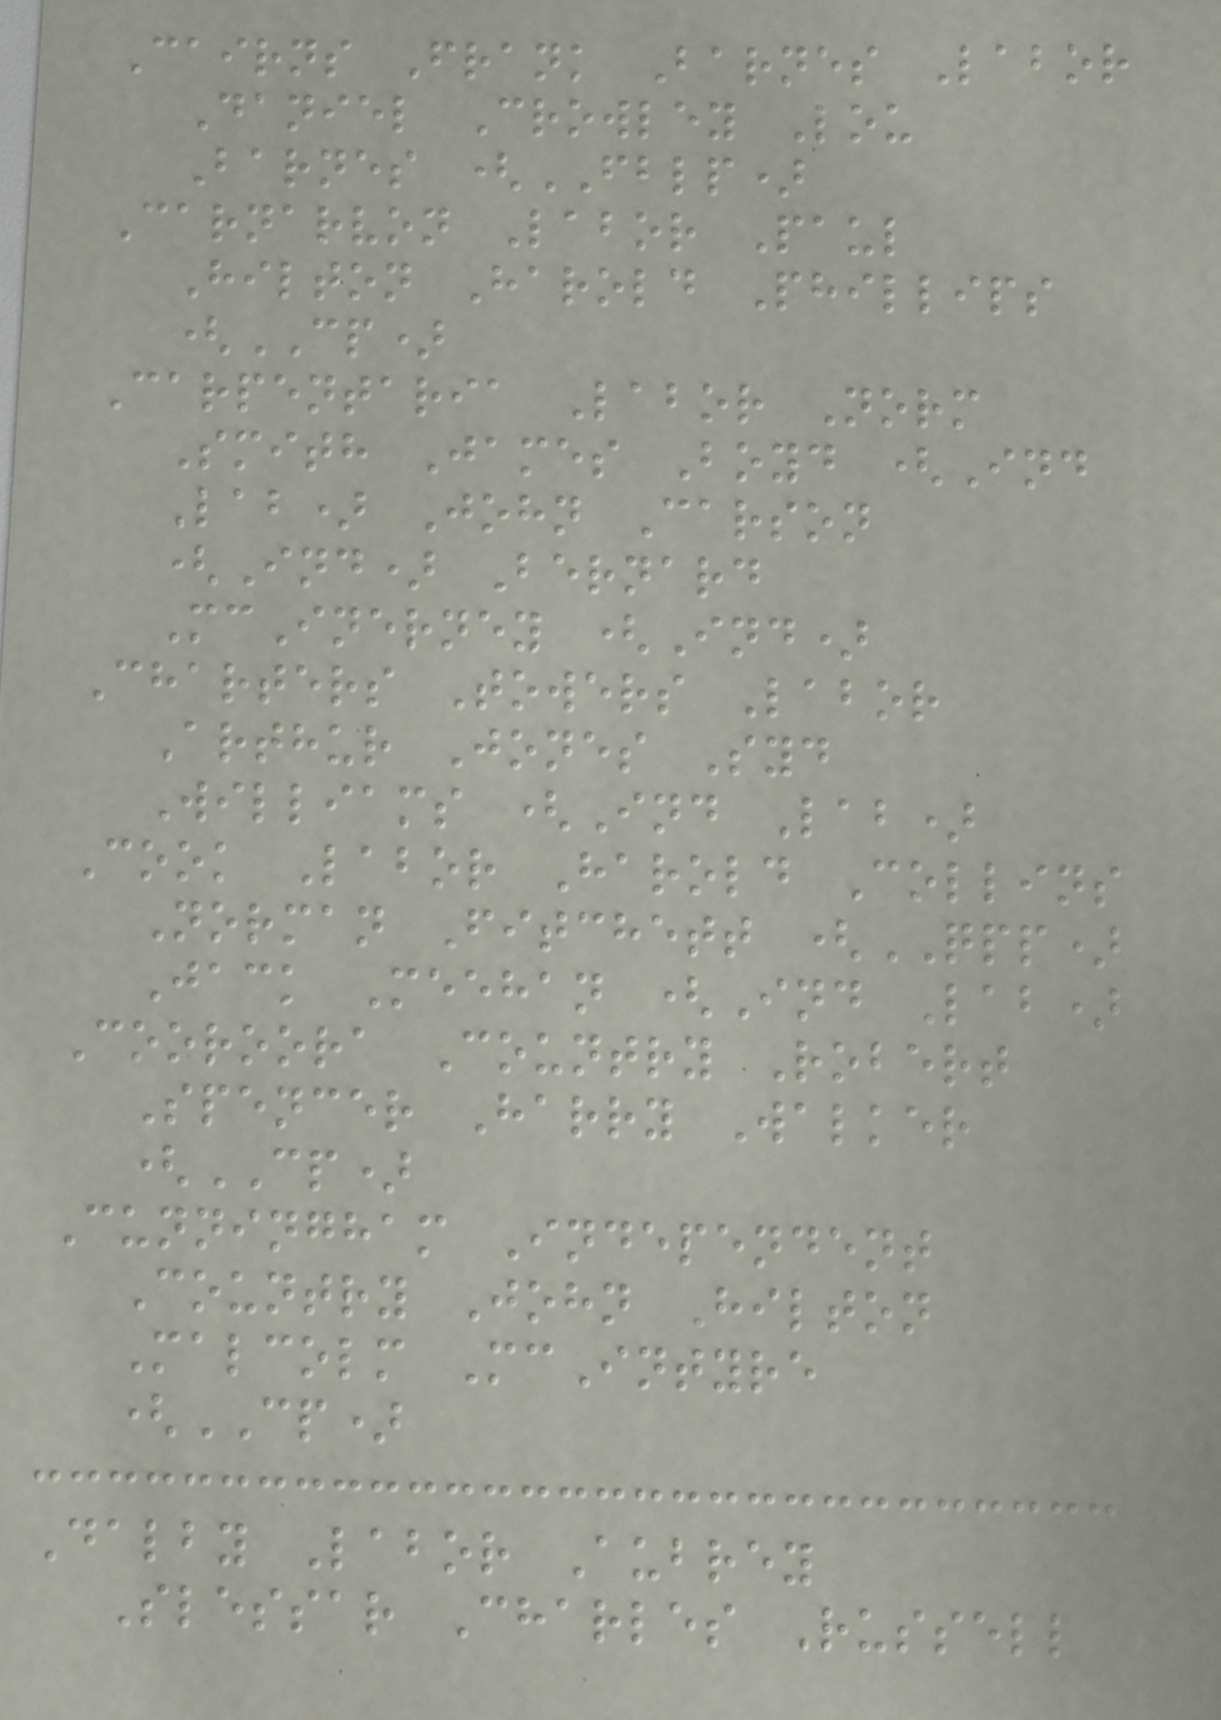Cairns Frank Barnes Labor
Daniel Crowley Lou
Barnes (FBLP)
Carnarvon Labor Paul
Hilton Harold Phillips
(CP)
Carpentaria Labor Norm
Smith James Boyd (Ind
Lab) John Carson
(Ind) Bernard
McInerney (Ind)
Charters Towers Labor
Arthur Jones Syd
Williams (Ind Lab)
Cook Labor Harold Collins
Norman Fitchett (QPP)
Jack Meehan (Ind Lab)
Cooroora Country Robert
Spencer Harry Walker
(CP)
Cunningham Independent
Country John Hilton
Malcolm McIntyre
(CP)
Dalby Labor Aubrey
Slessar Charles Russell
